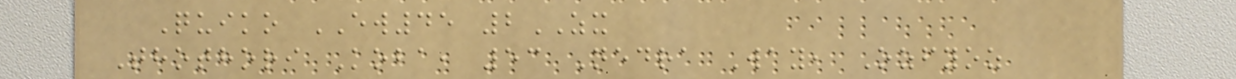Quiko EW45 2ZX
Thothori Koba, 53 Nedra Way, Ozfyoz
